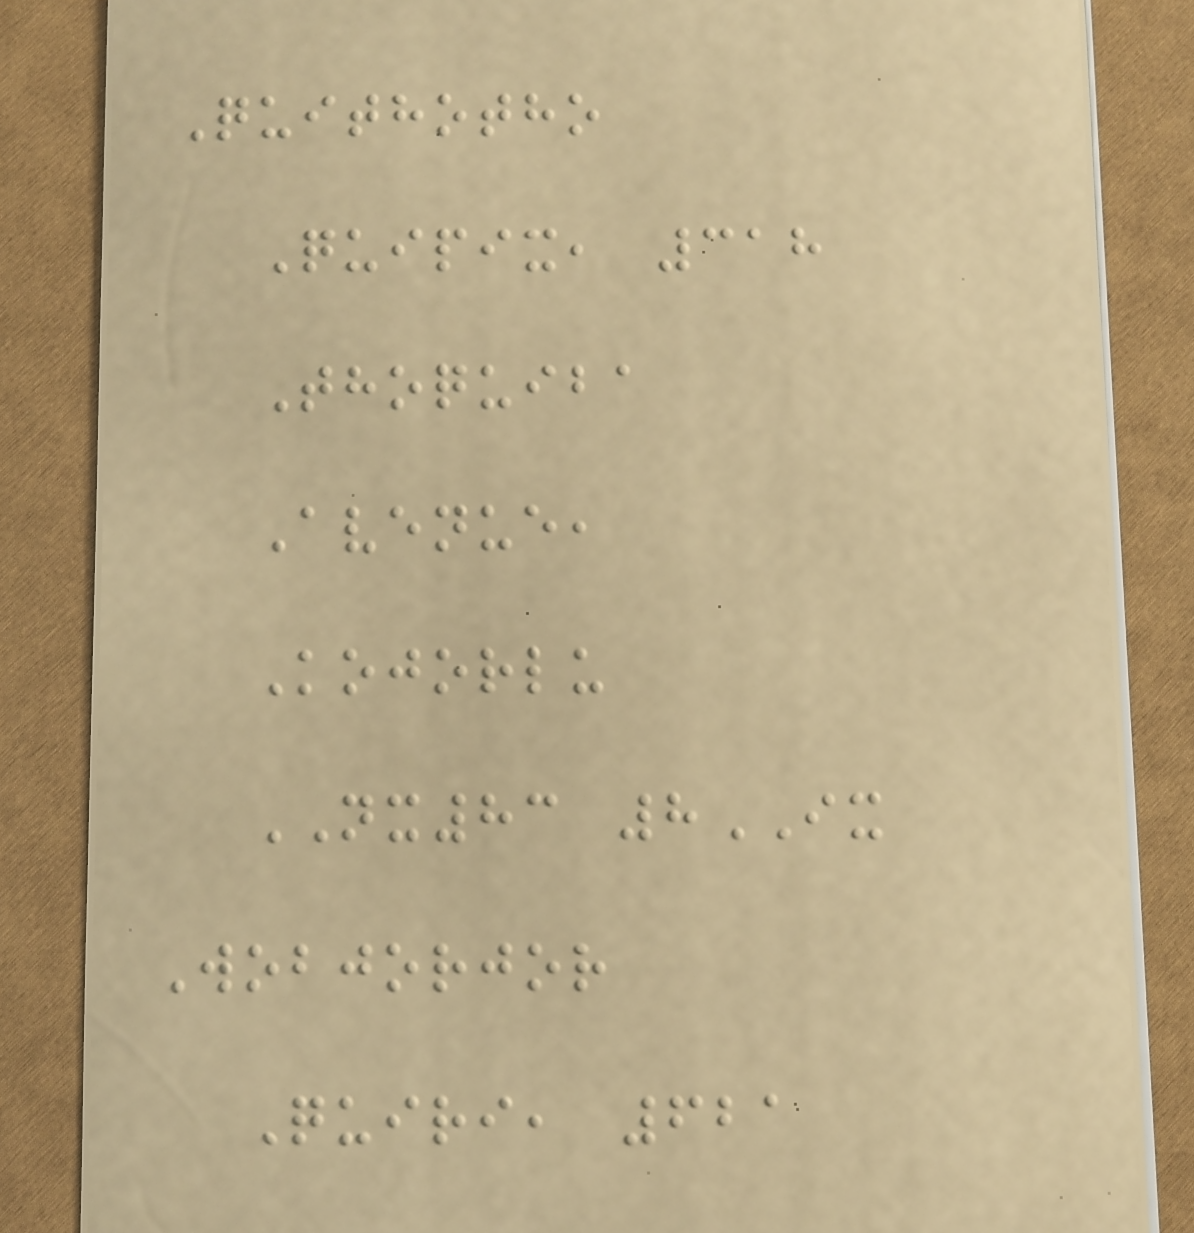Quithotho
Quipix, 318
Thoquiba
Avenue,
Kojorlu
NX83 8IX
Wobjorjor
Quiri, 621
